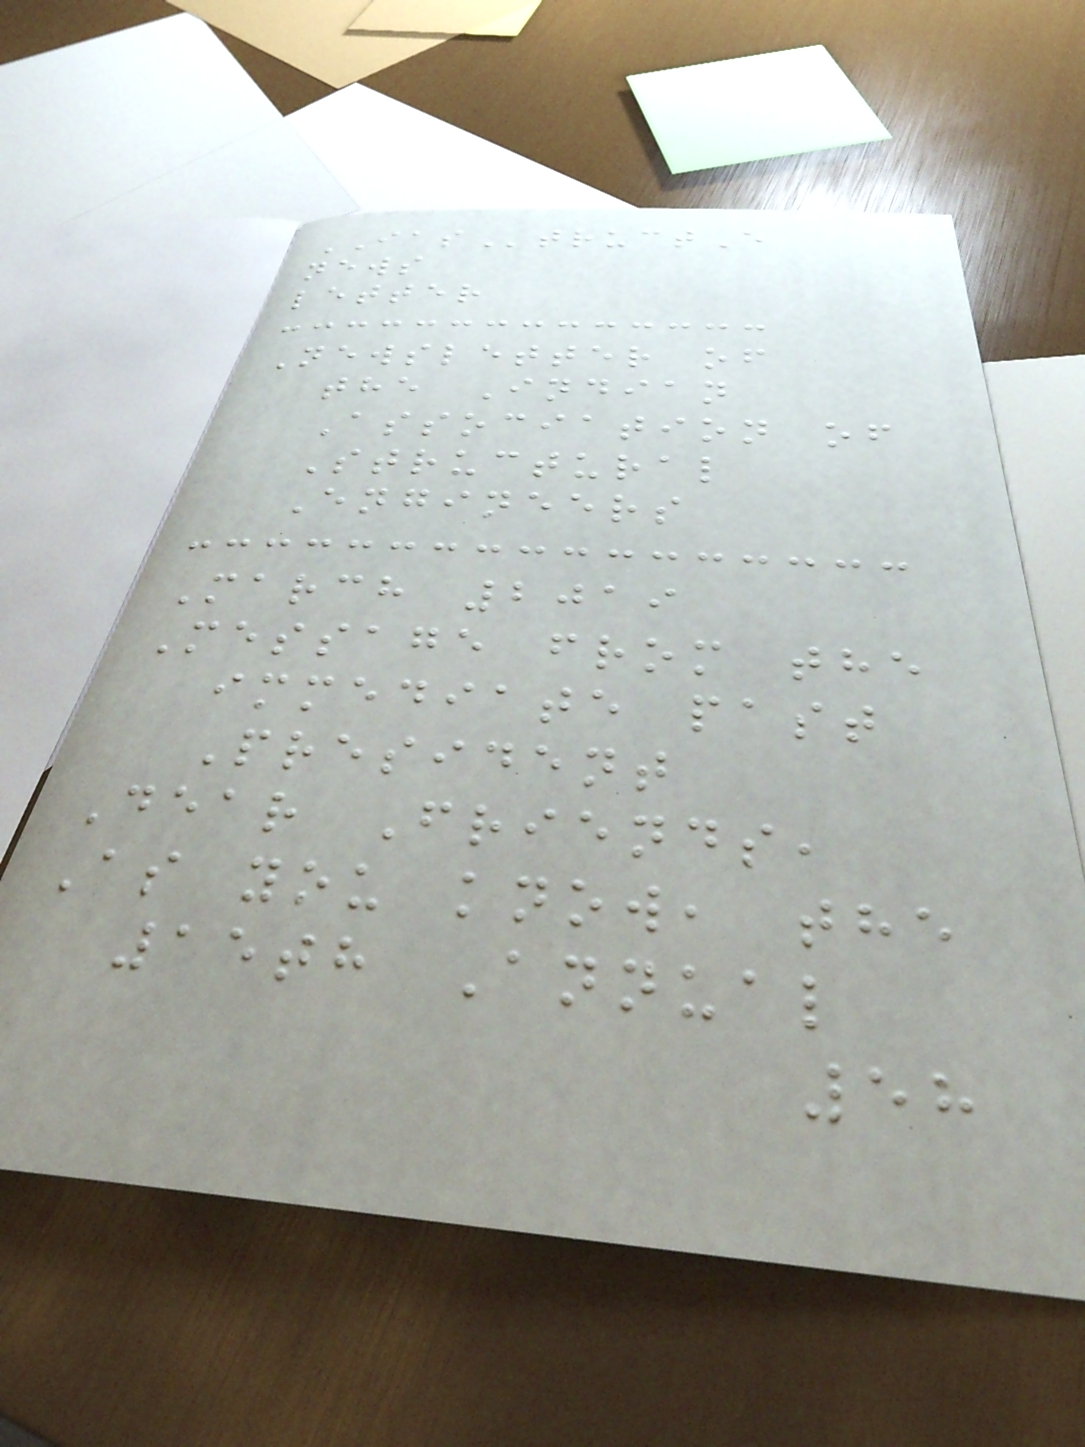IAStructE
news
letter
Newsletter of
the Indian
Association of
Structural
Engineers
March 2019
Message from the
immediate past
President
Dear Friends,
As you know, the
15th Annual
58
